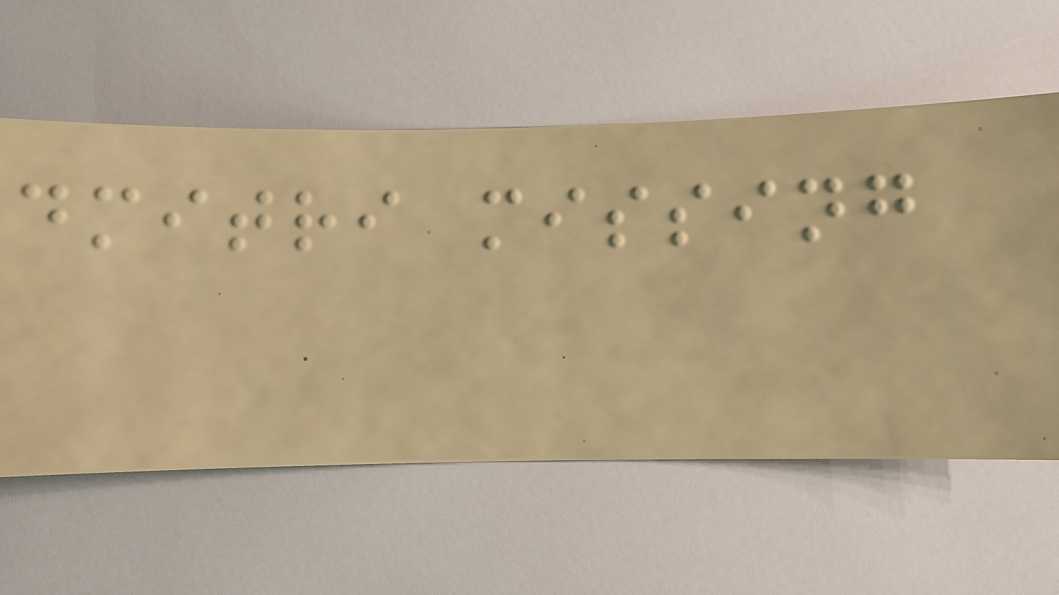dmitri missing
